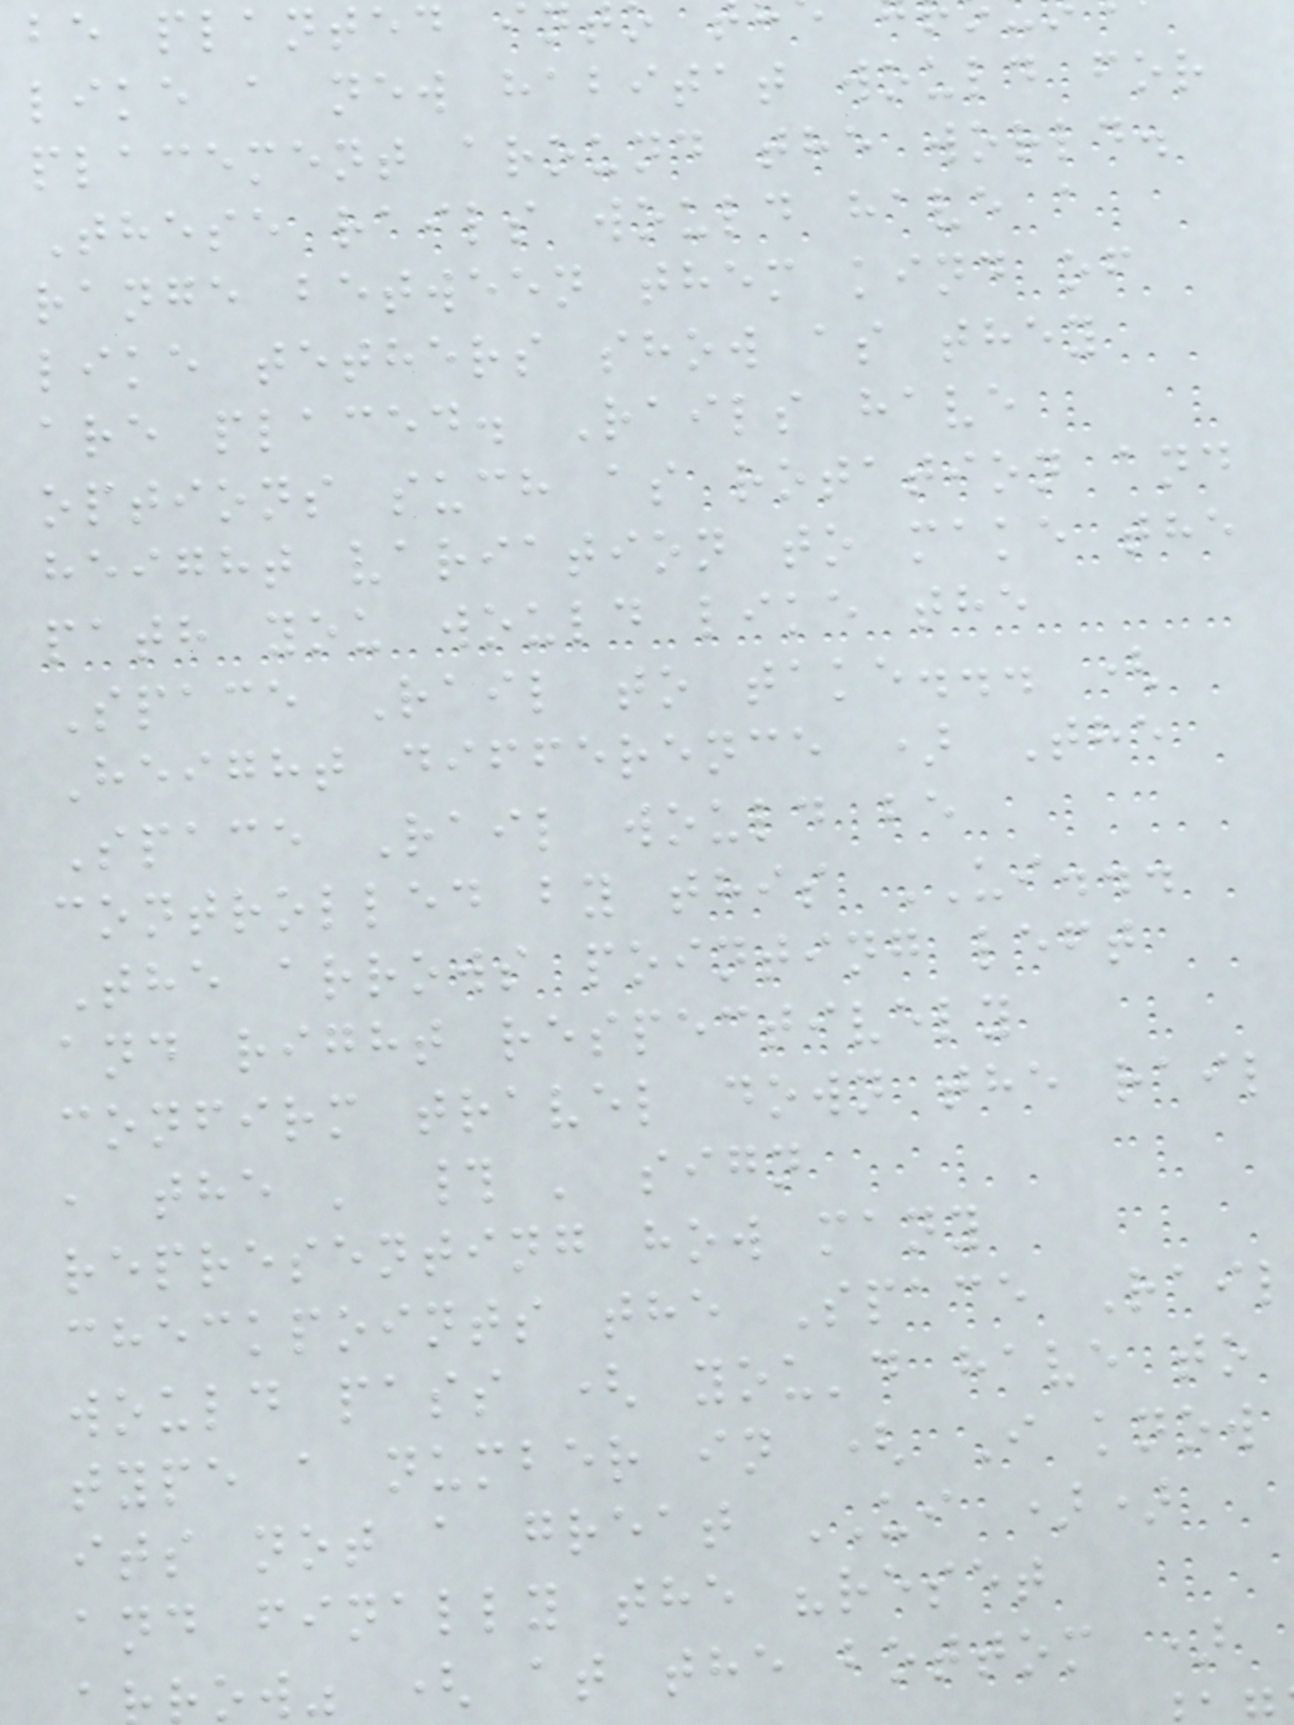be planted in
like a new habitat would for
placement around the world.
These rails would have a
range between them kind of
like tethers show as they
are placed. Rails have
options such as rotation and
height variation to make the
path you would like the
Space Rail to take... (
Height difference ) The
Space Rail would be
controlled by this UI...
The arrows pointing left
and right respectively
confirm travel down the rail
, the ' # ' sign
representing how many
checkpoints the Space Rail
would pass ( you'd have to
type a number in ( I know
its not a great UI ))
and finally the "reset
ow" ( at the bottom )
